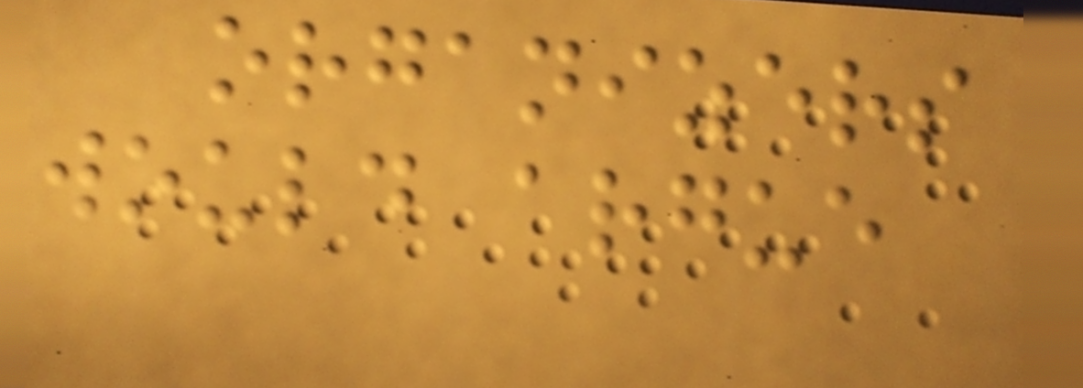organizers
would argue
